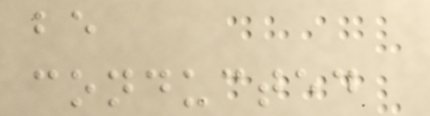be
conducted
